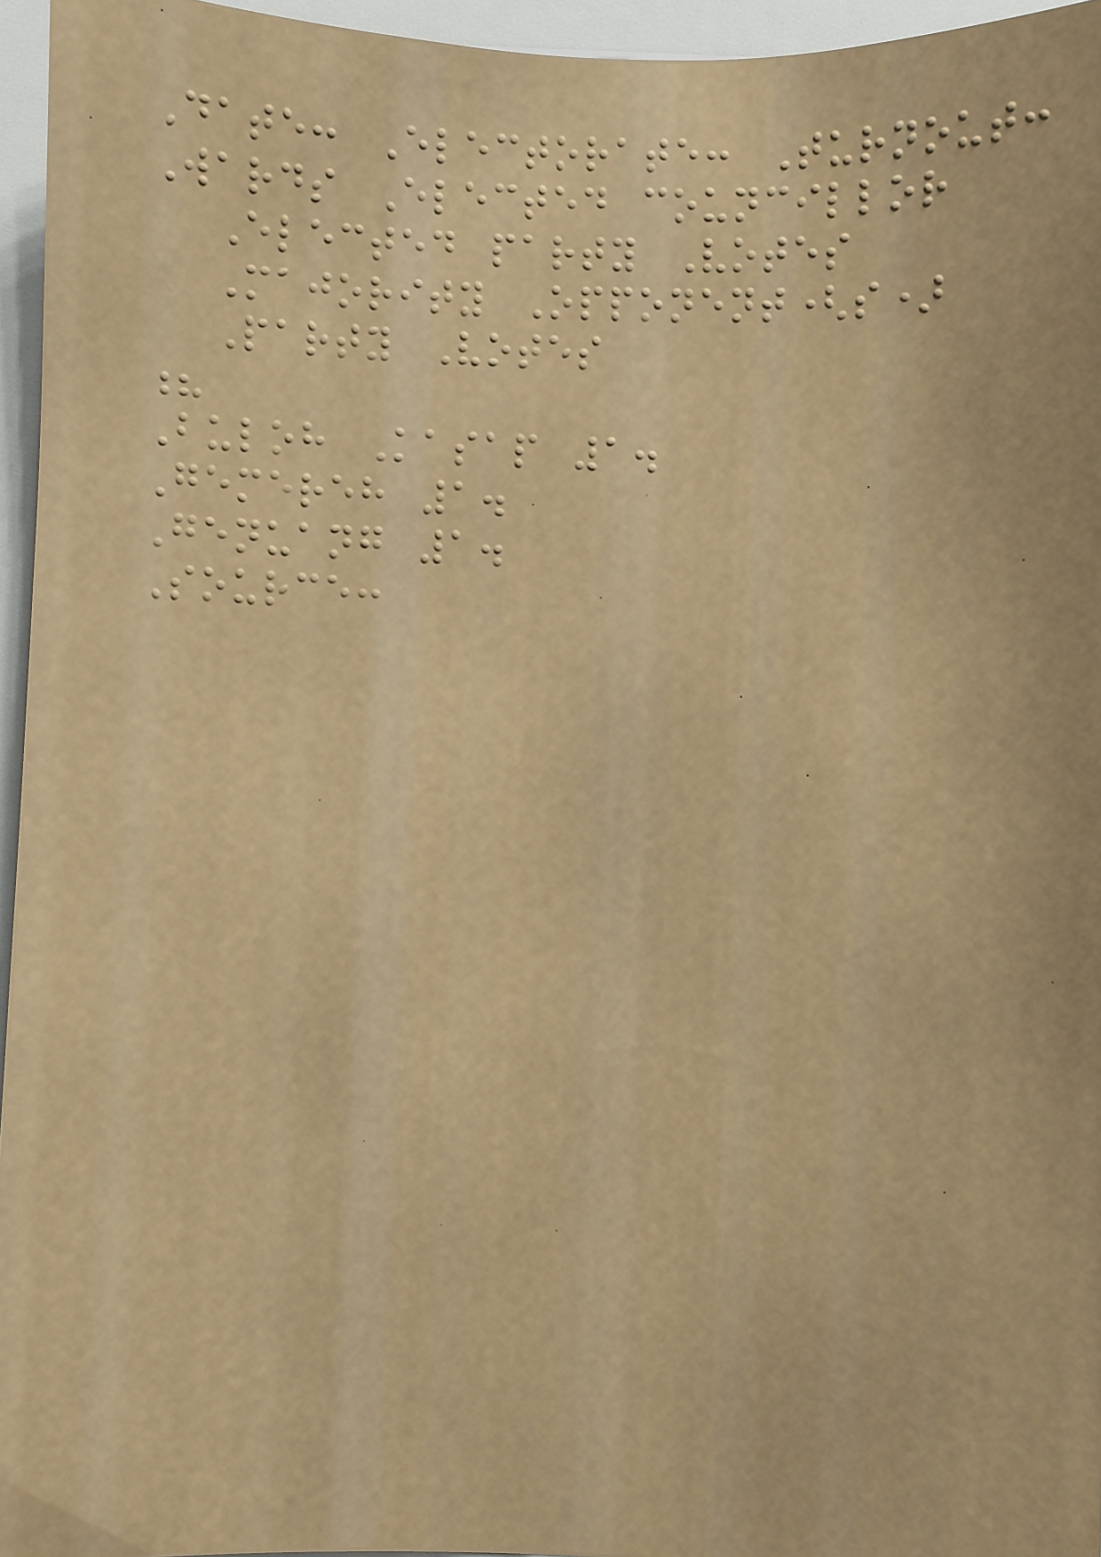Date: Electorate: Turnout:
Wards Elected councillor
Elected party Votes
Majority Opponent(s)
Party Votes
?
Buloh Kasap 1.
Gemereh 1.
Genuang 1.
Source:
